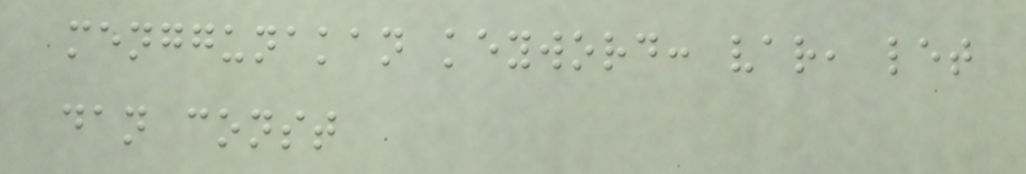menggunakan keyword: var, let
dan const
